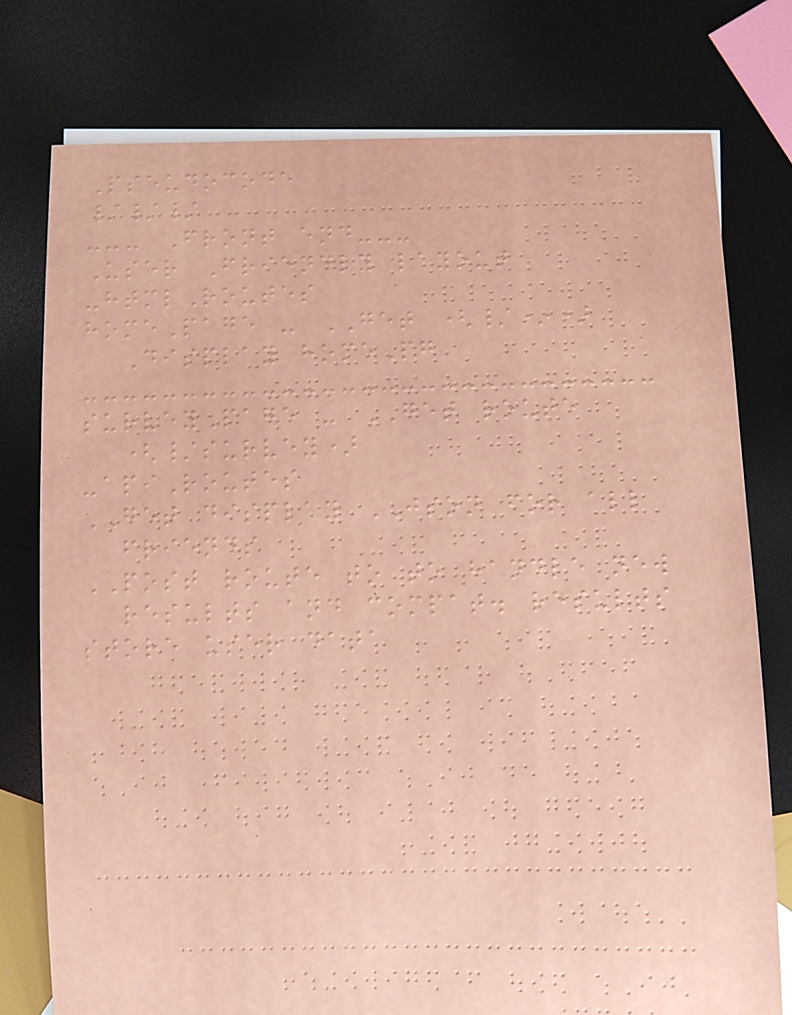Pseudocode
///
--- Front end---
User Friendly layout
-htmlRoutes
homePage - GET (/*)
Display homePg
surveyPage - GET route
(/survey)
-apiRoutes
GET display JSON for all
friends
POST route to to handle new
results and compat. results
store user data
